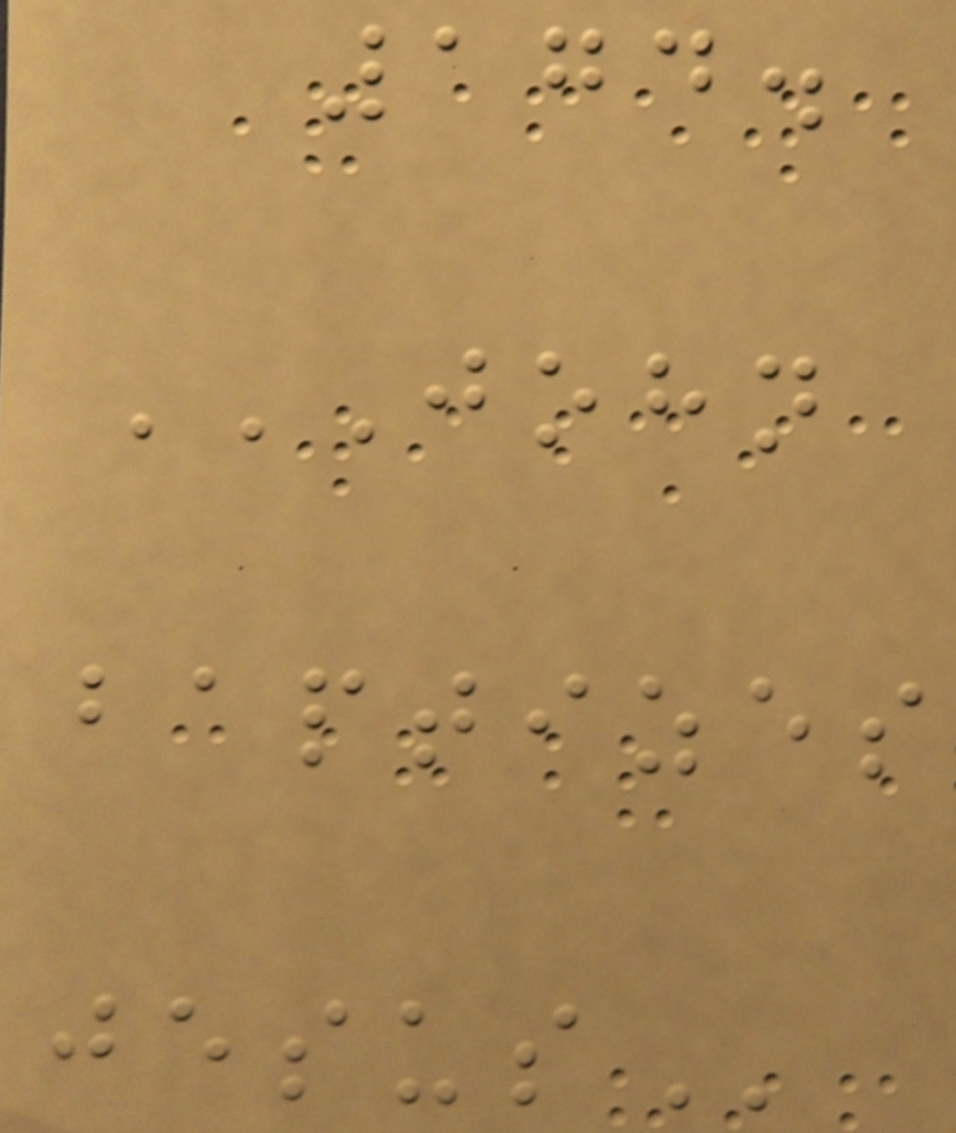174.
JOHN
BAPTIZES
JESUS
